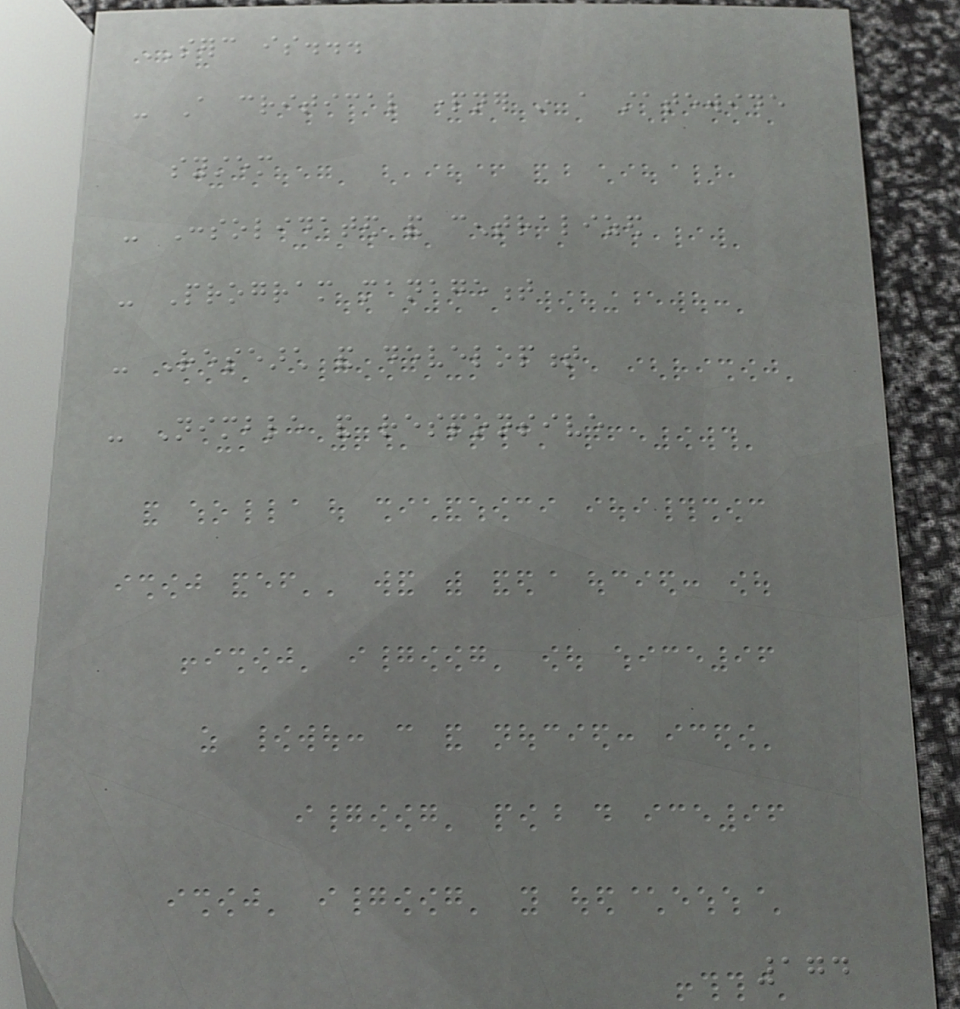SERC is...
- A critical partner in a statewide
system
- Consolidated and centralized
- Program management
- Research and development
- Nimble and responsive
174
